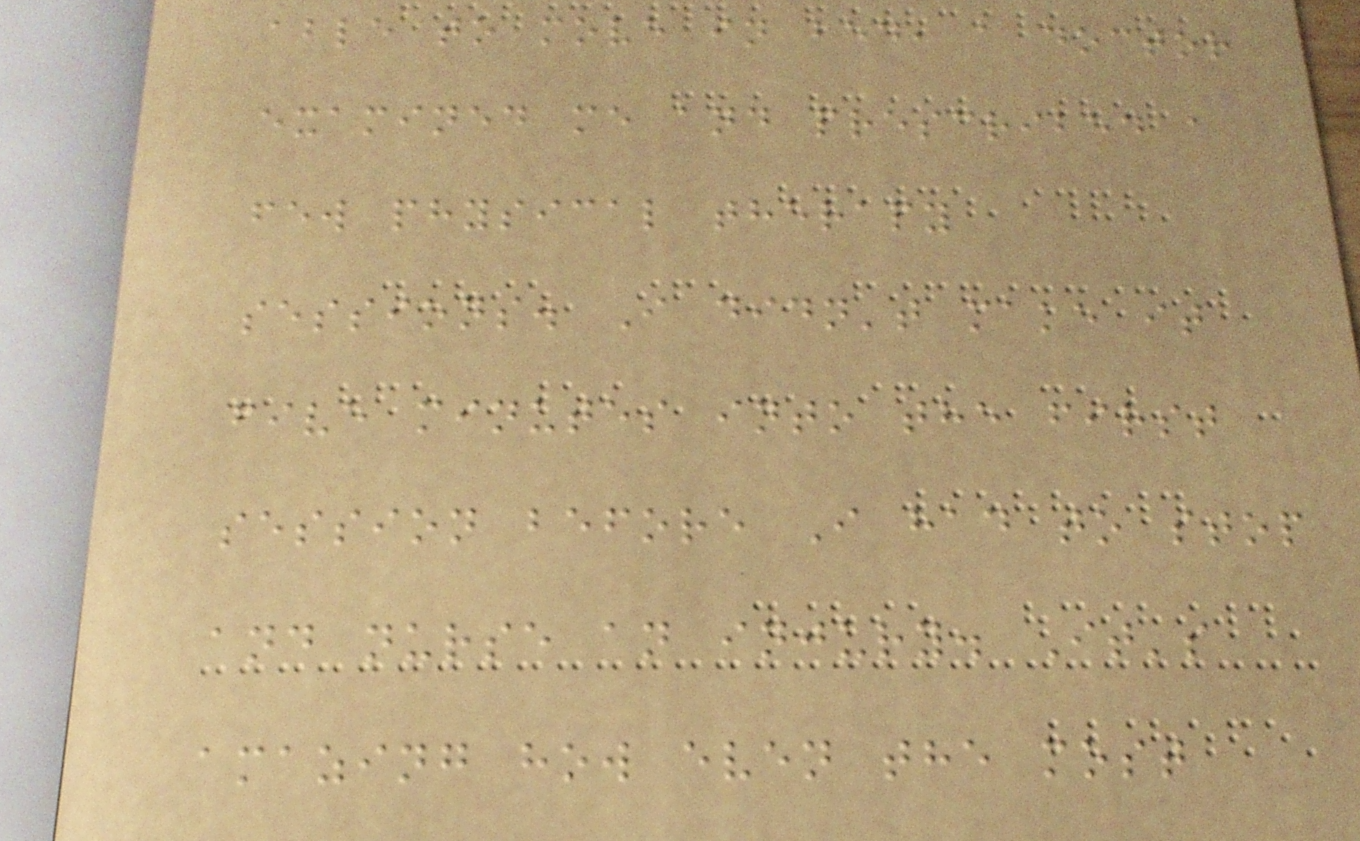able to move in bed, a doctor
examined me and prescribed a
few physical therapy
sessions. I didn't make it
five minutes into the first
session before I had to stop
and nurse an injury. It's
amazing how even the most
